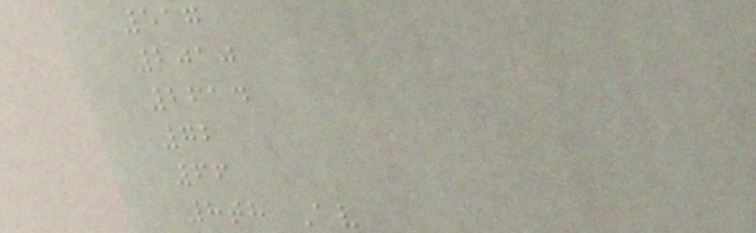517
2010
2614
72
66
8th Av
